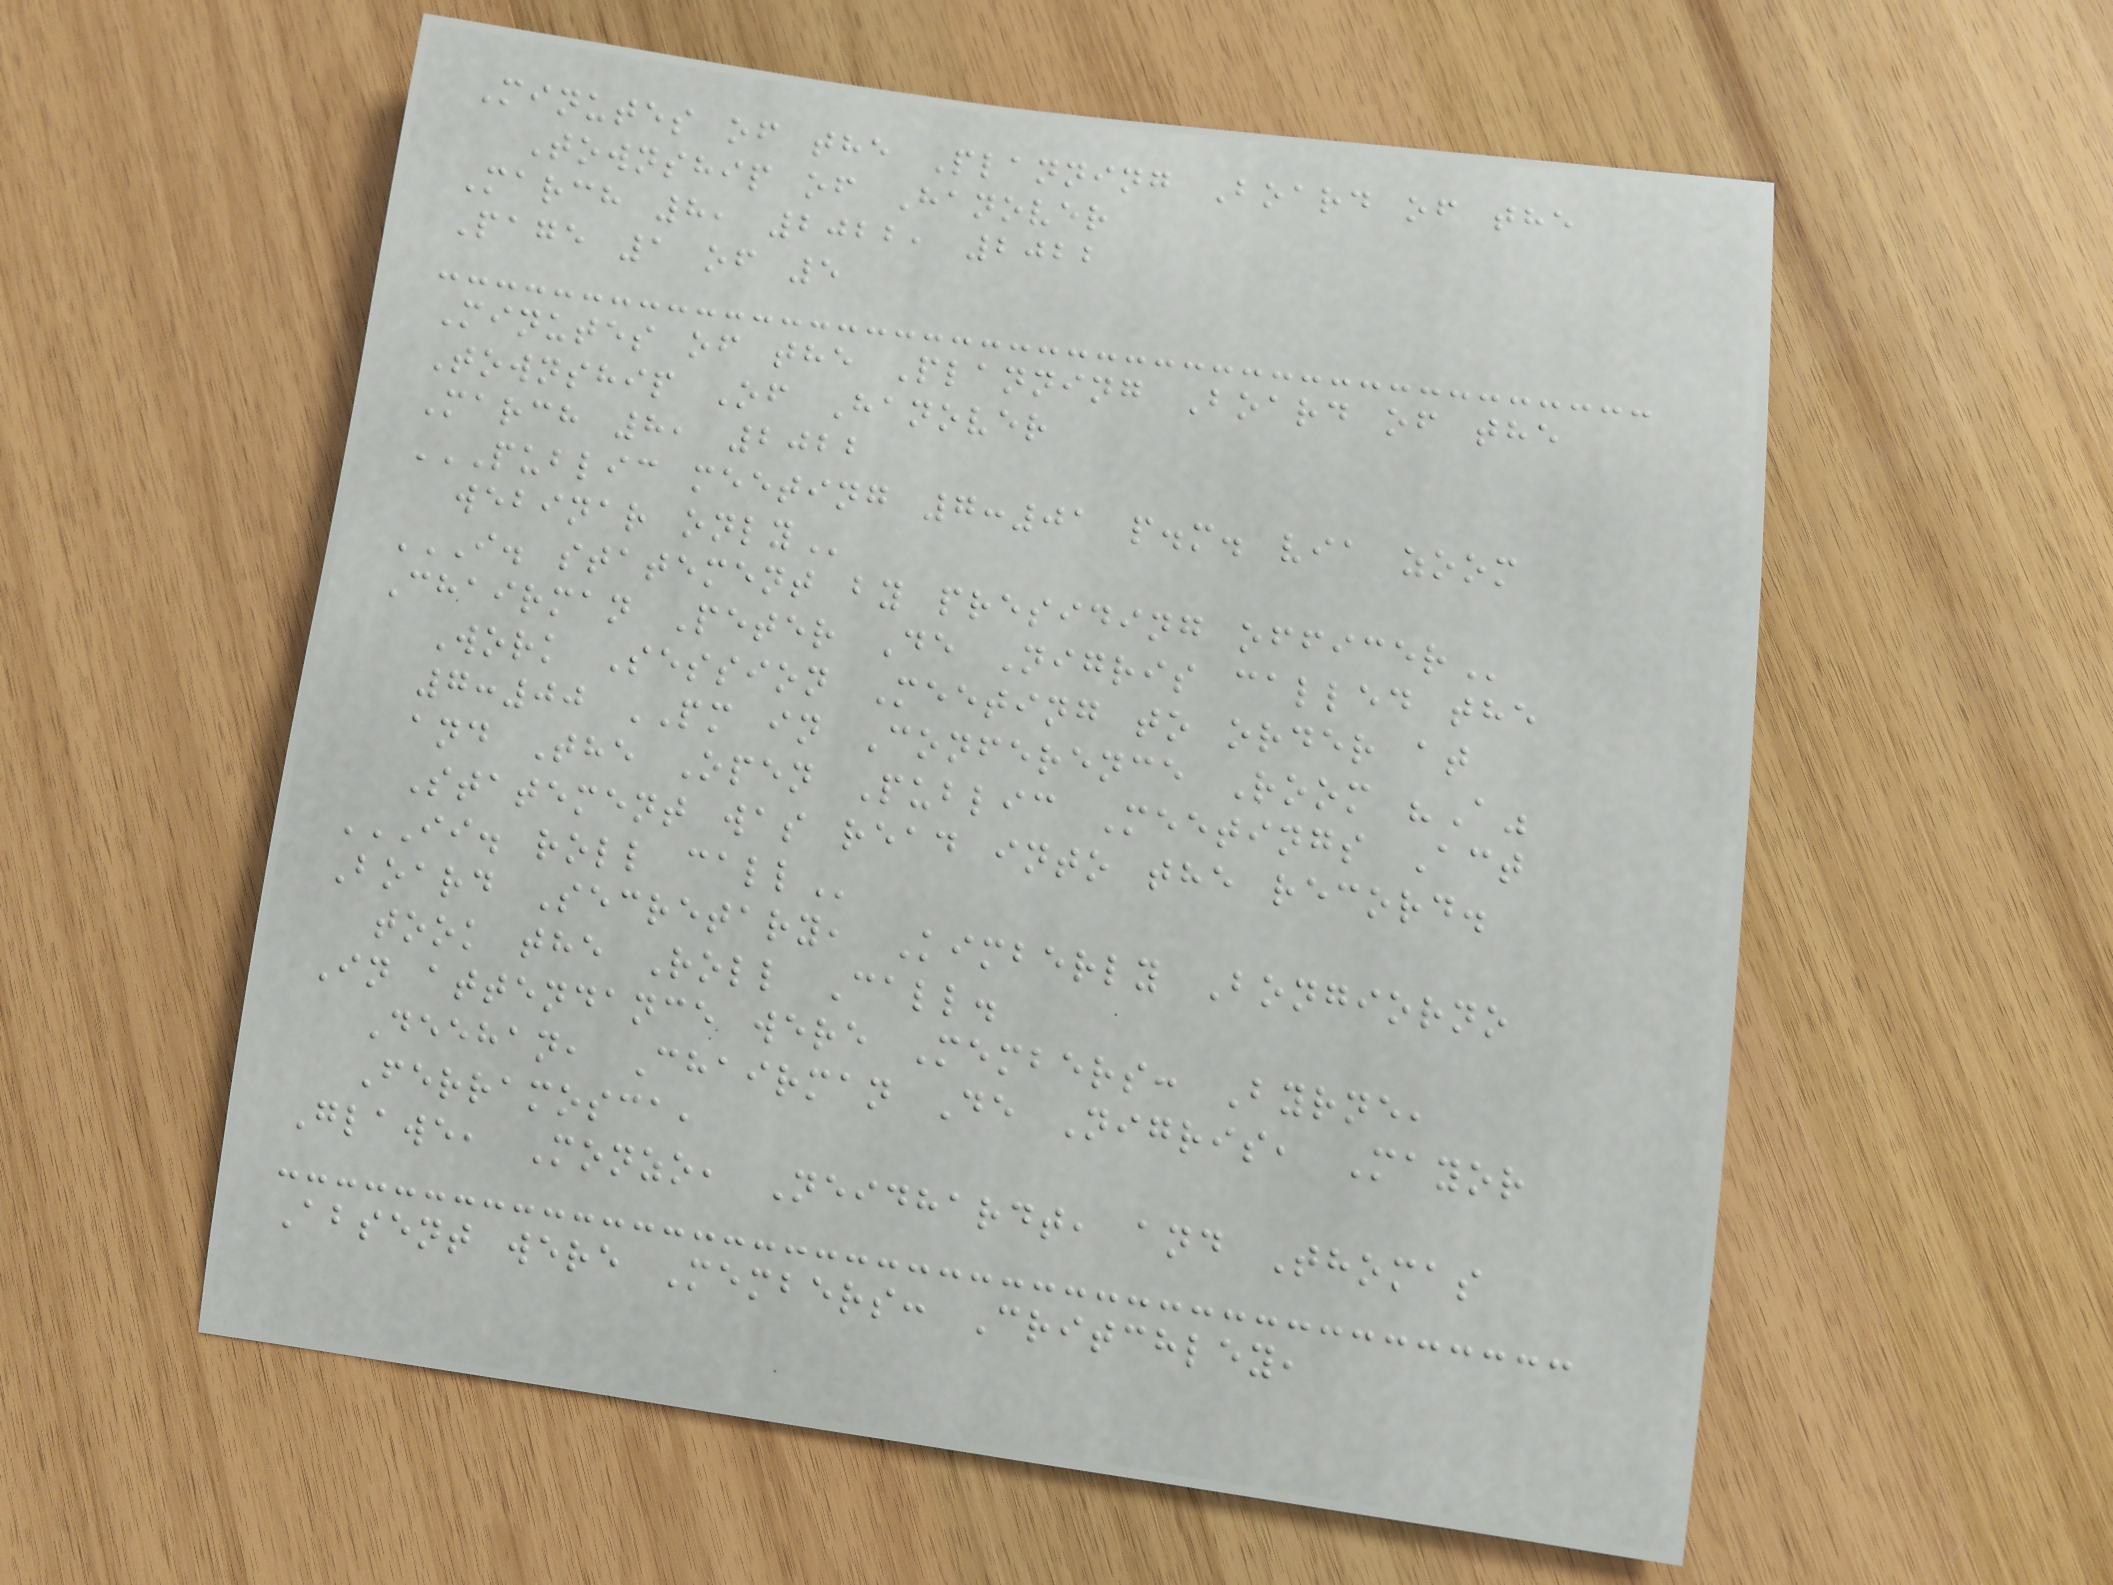Minutes of the Planning Board of the
Township of Hanover
March 8, 2022, 2022
Page 1 of 5
Minutes of the Planning Board of the
Township Of Hanover
March 8, 2022
PUBLIC MEETING 7:01 P.M. VIA ZOOM
WEBINAR ONLY
I. STATEMENT BY PRESIDING OFFICER
Chairman Peter De Nigris called the
Work Session Meeting to order at
7:00 PM in Conference Room "A"
and The Open Public Meetings Act
Statement was read into the record.
II. ROLL CALL
Board Secretary, Kimberly Bongiorno
took the Roll Call.
In attendance were Members: Byrne,
Deehan, Chairman De Nigris, Mayor
Ferramosca,
Glawe, Monzo, Neidhardt, and Thomas
Absent were Members: Critchley,
